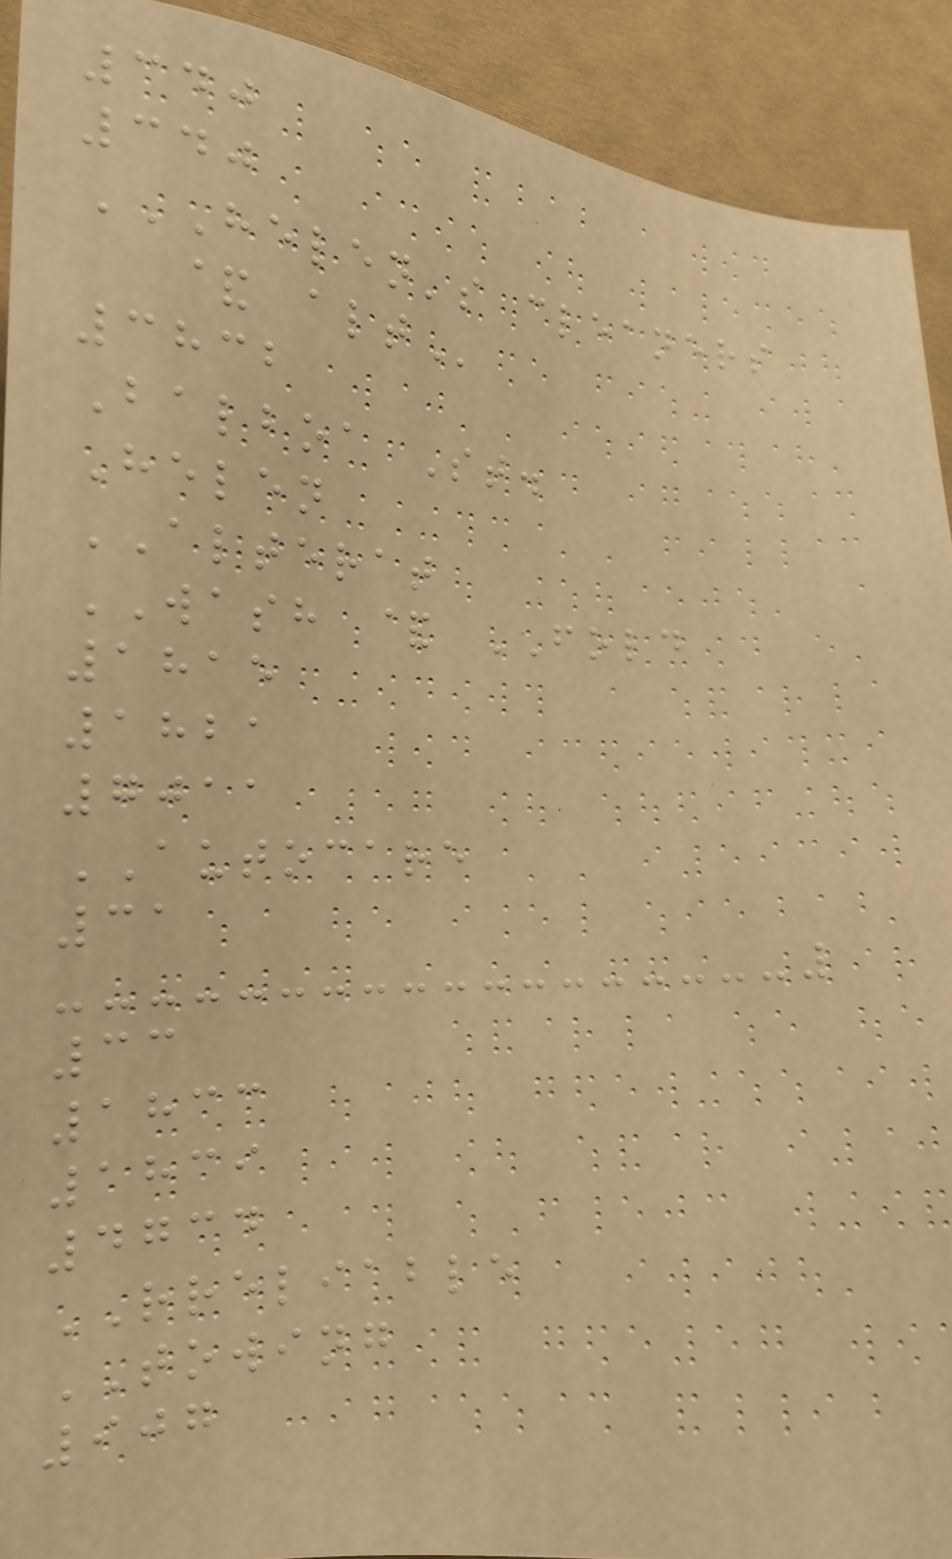340
340
HELEN'S CLEANERS
& ALT
3832
Balboa St.
Helen
ALTERAT
WASH & FOLD
1815
1821
7011
AUTOCARE
31
33
1833
1839
4734
RRELIABLE
TOWING
907
